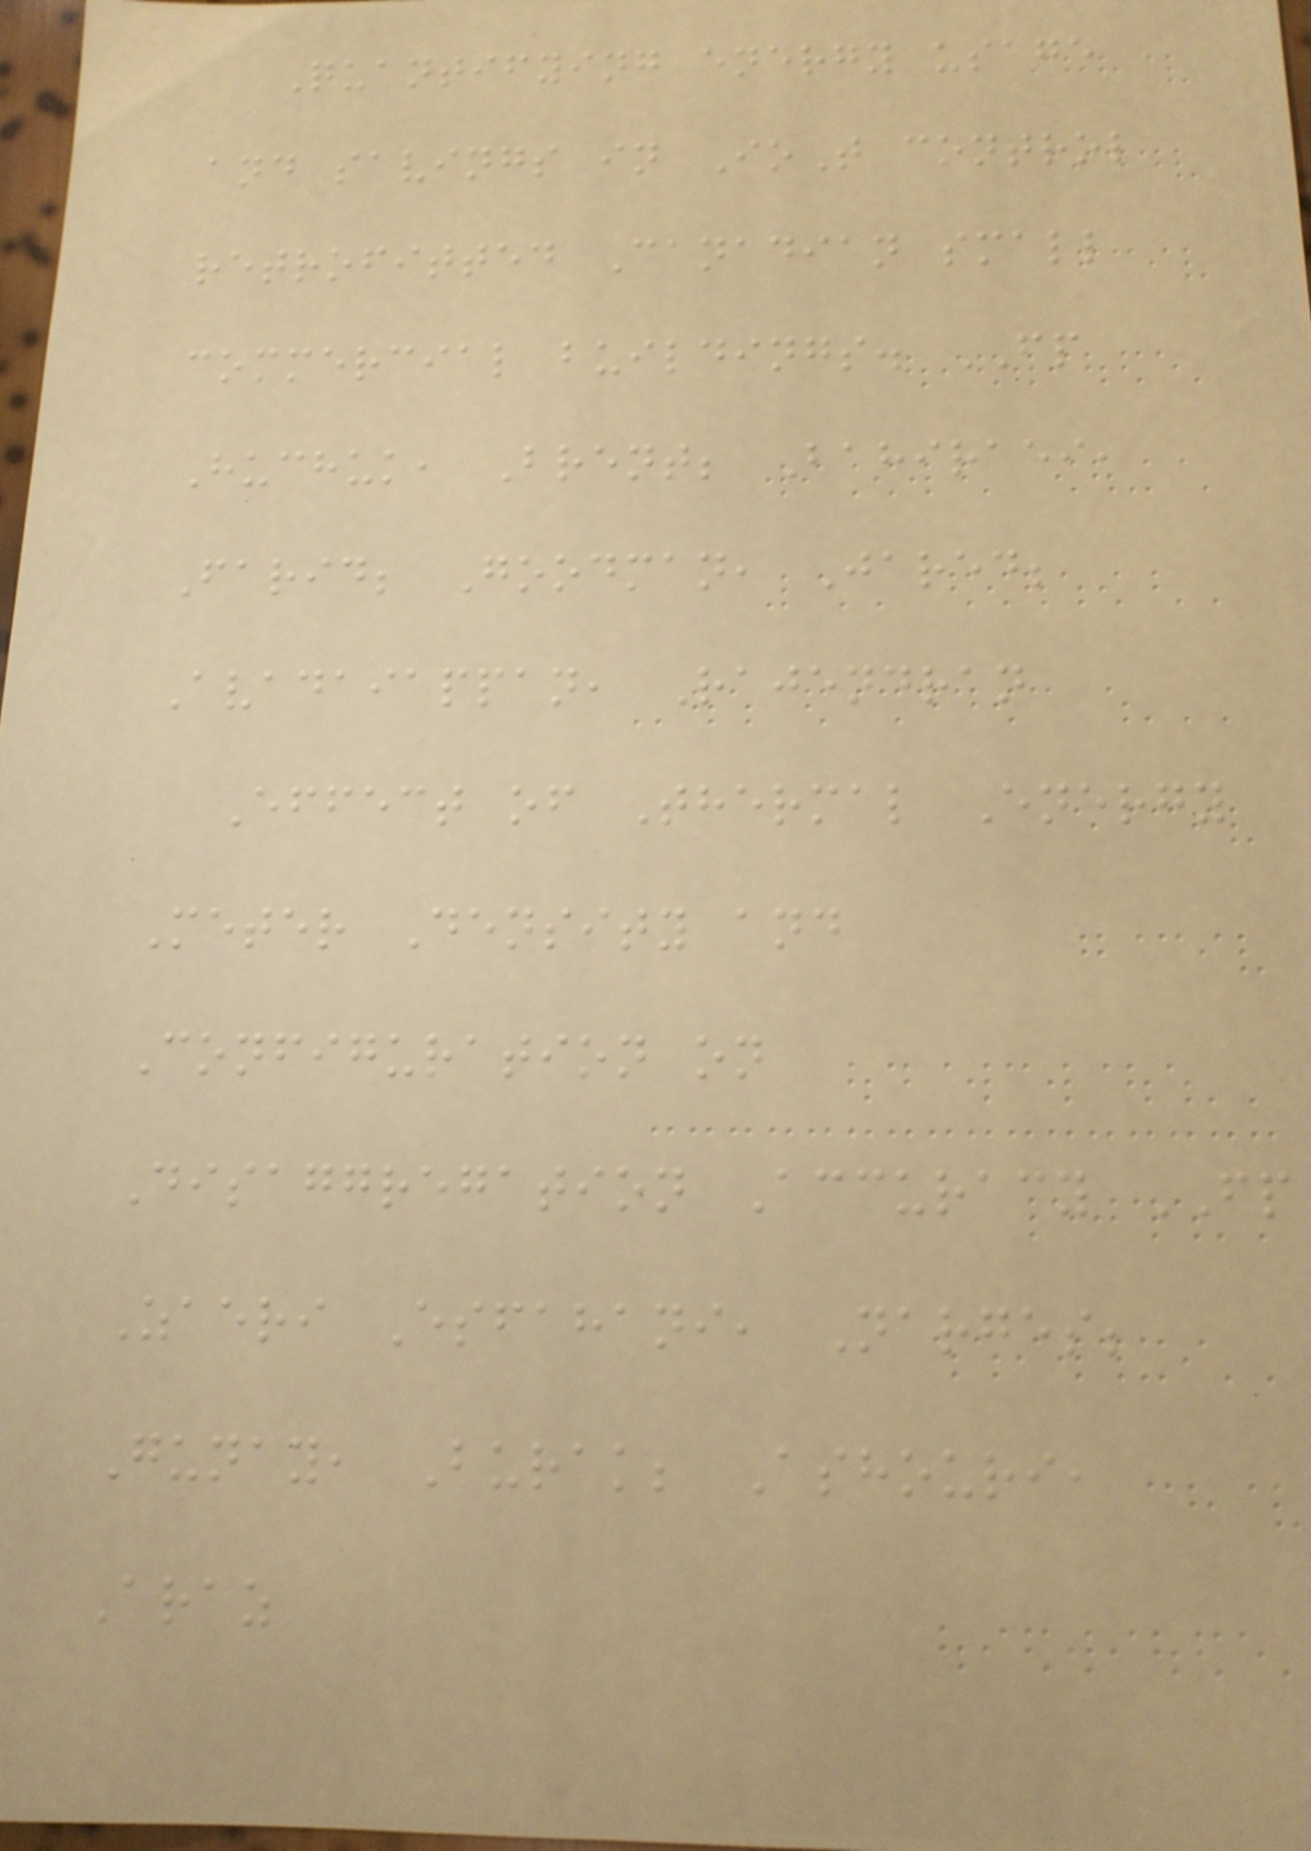Quantifying energy usage
and savings in IoT control
retrofitted Canadian small
commercial buildings. FP
Huchuk, Brent; Bahiraei,
Farid; Goodman, Jared;
Avadaiappan, Rajendran
Effect of Thermal Energy
Meter Density and
Configuration on
Disaggregation Accuracy FP
Zaeri Esfahani, Narges;
Gunay, Burak; Ashouri,
Araz
